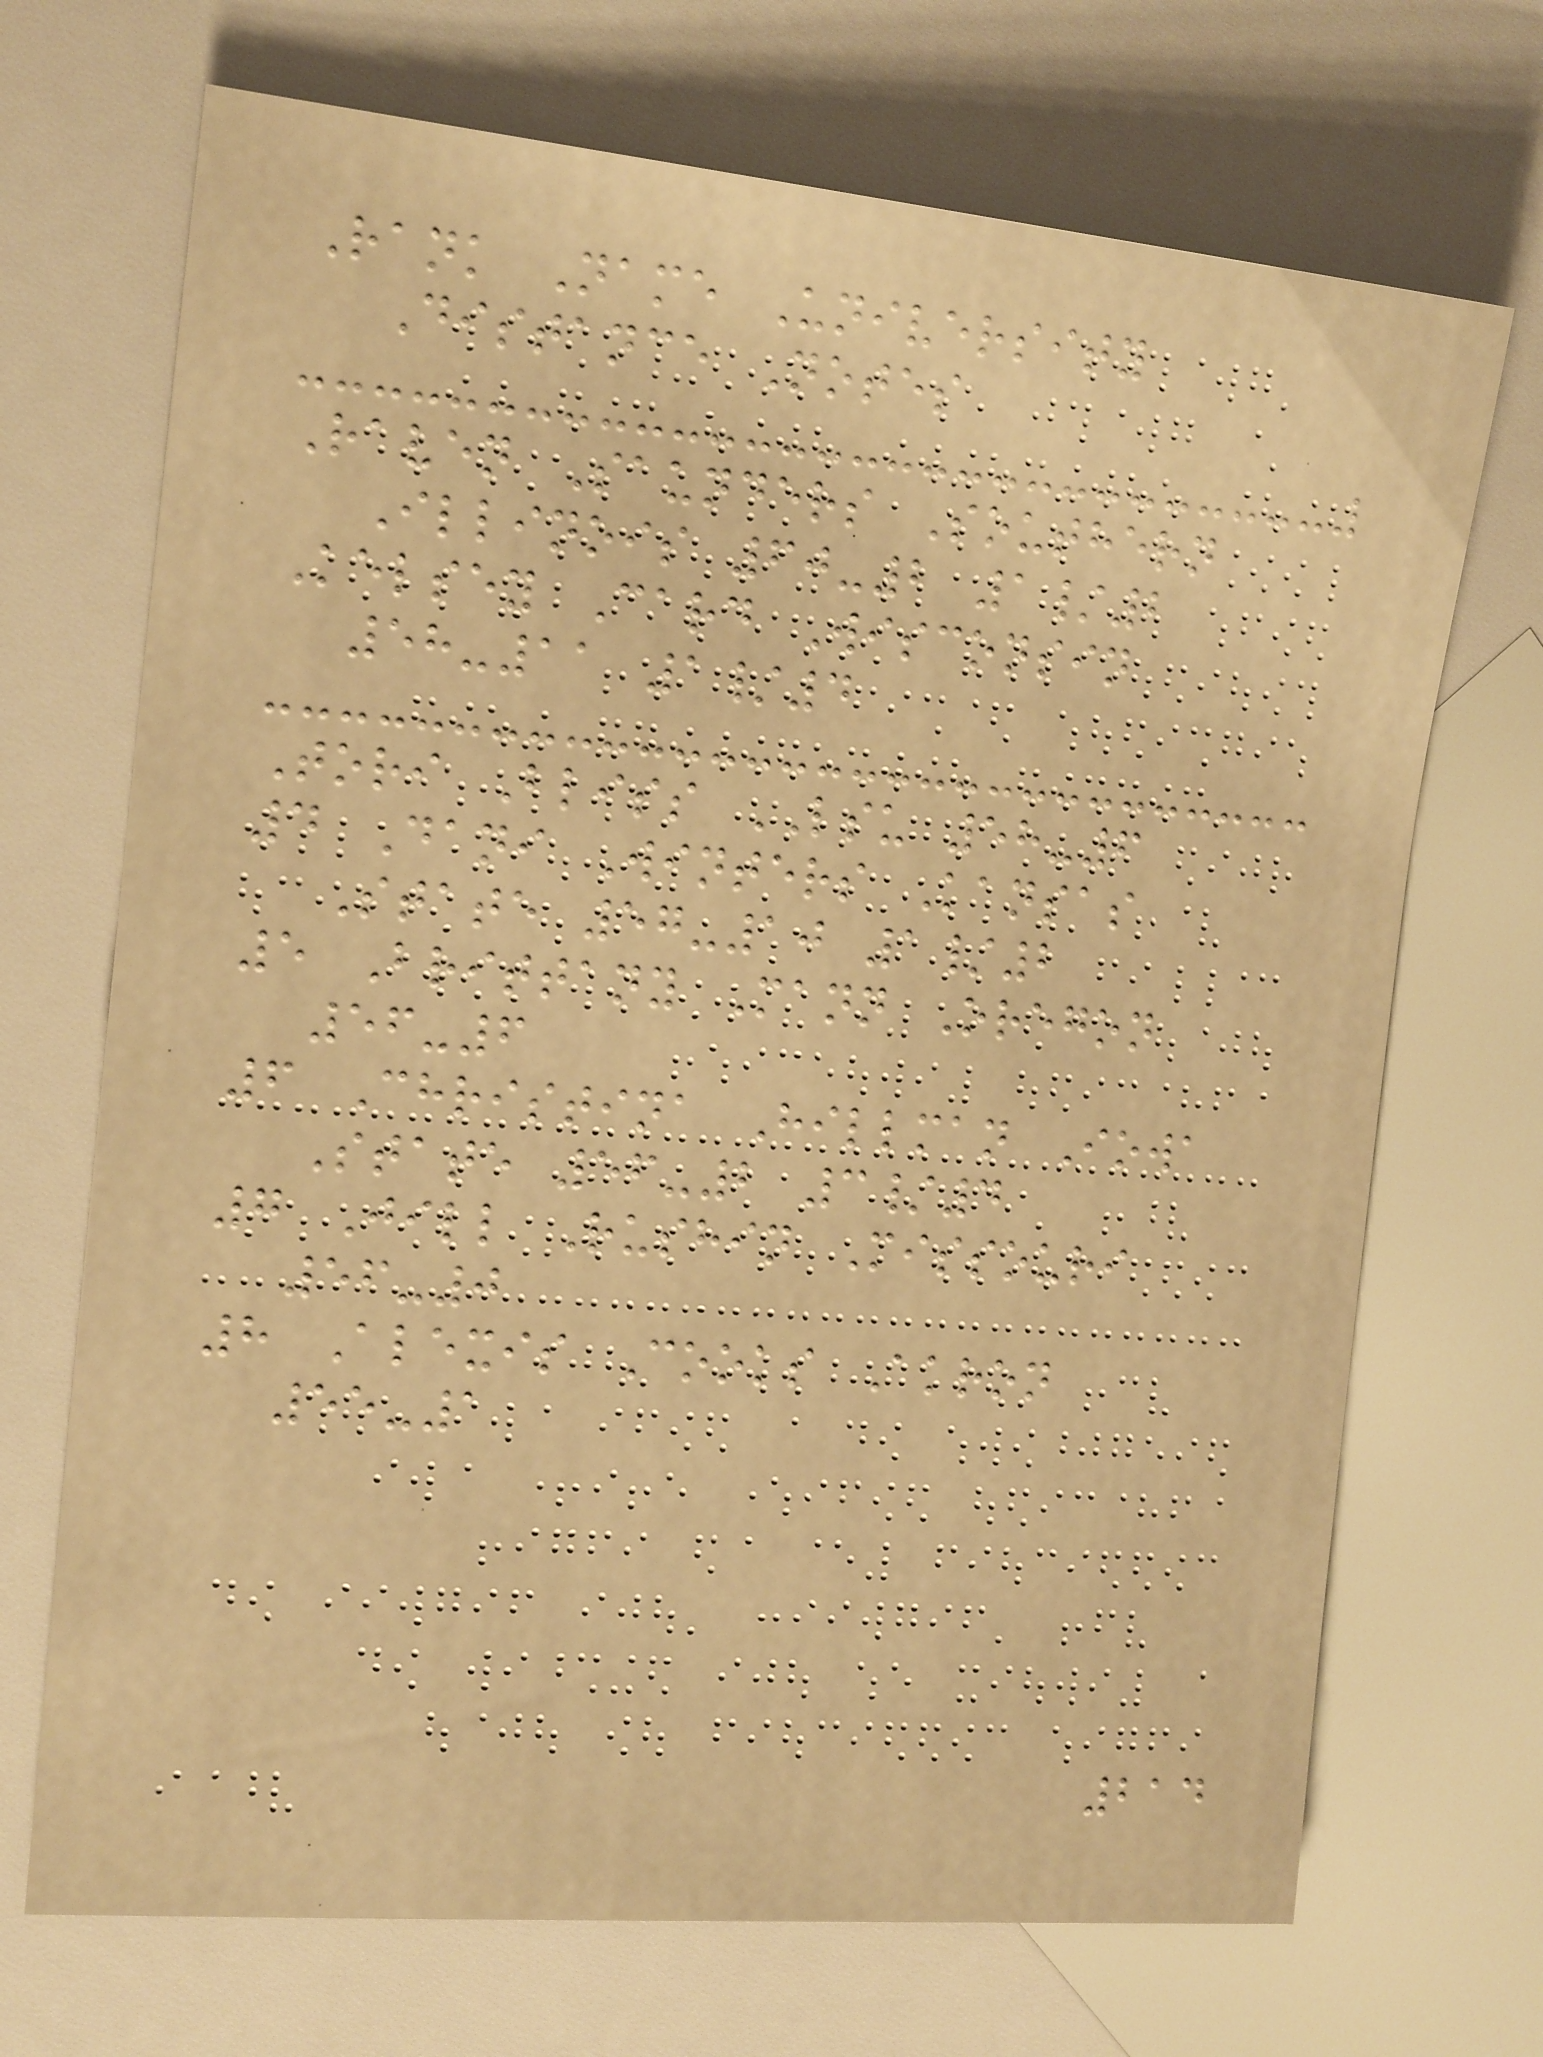Rank Name University
Distance Notes
Raven Saunders Southern
Illinois 60-2 1/2
Kelsey Card Wisconsin
58-11 1/4
Tori Bliss LSU 58-6
4 Dani Winters Kansas
State 57-10 1/2
5 Brittany Mann Oregon
56-6
6 Christina Hillman Iowa
State 56-2 3/4
7 Jill Rushin Missouri
56-0
8 Alexis Cooks Akron
55-1
214
